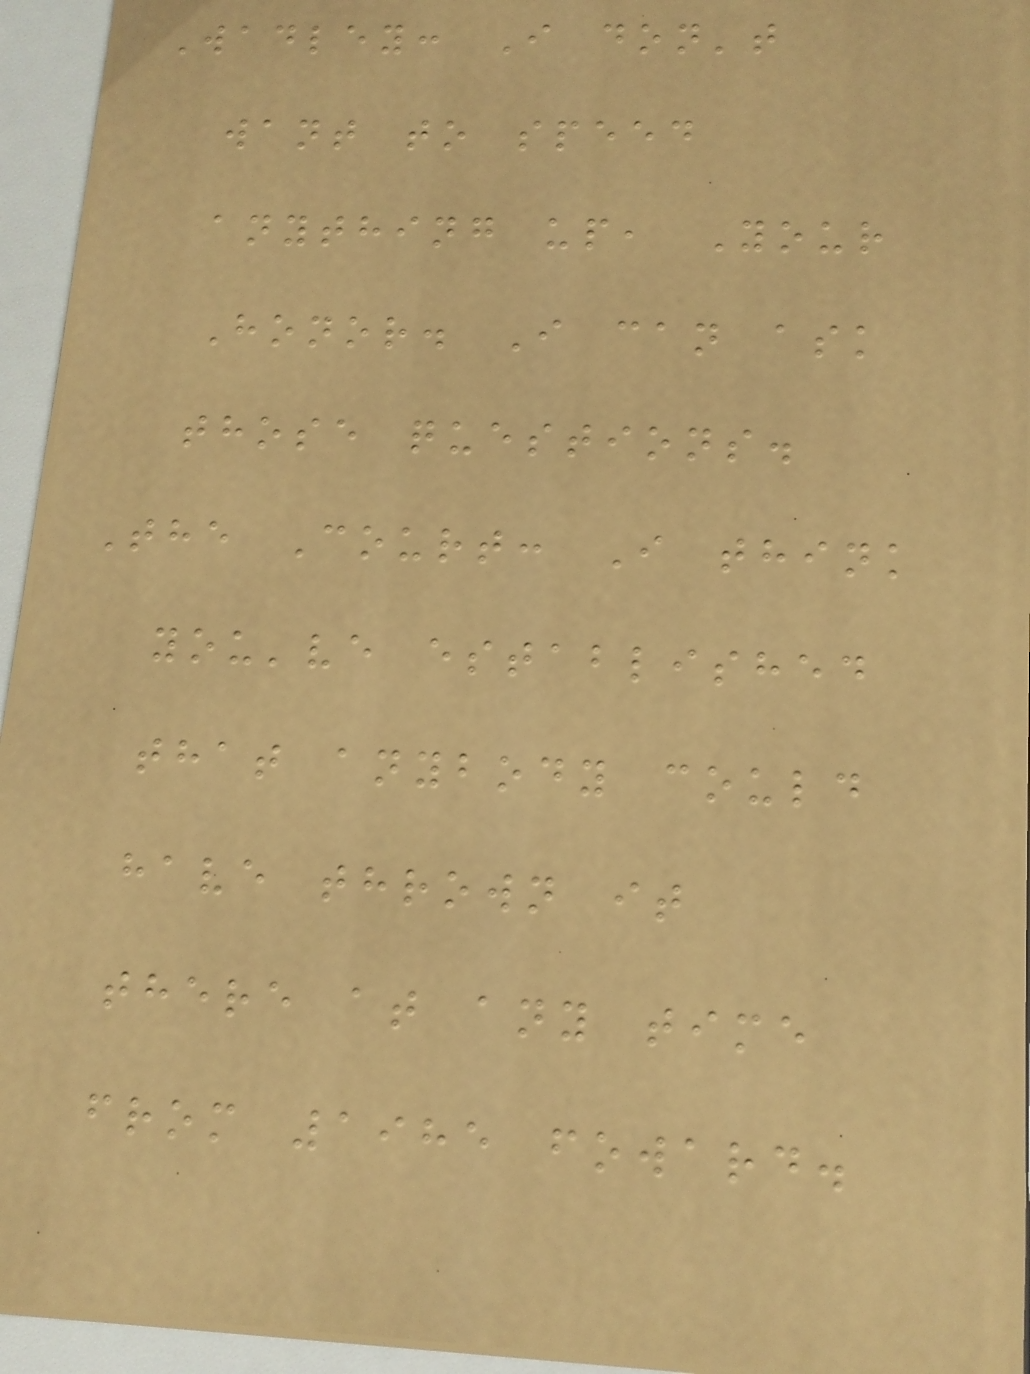Wadley: I don't
want to speed
anything up, Your
Honor. I can ask
those questions.
The Court: I think
you've established
that anybody could
have thrown it
there at any time
from 1985 foward.
